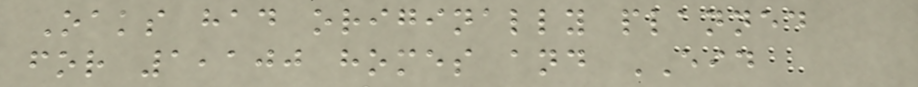Oaks had originally planned
for 1,100 homes and EID
